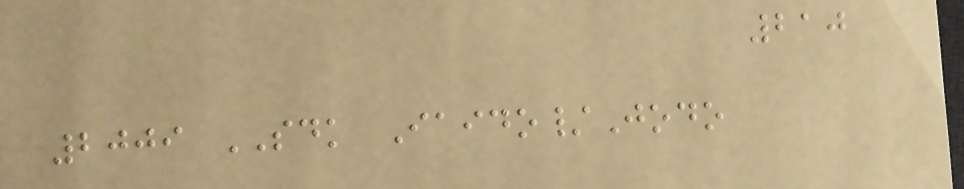210
2009 SDK Iaido/Jodo
